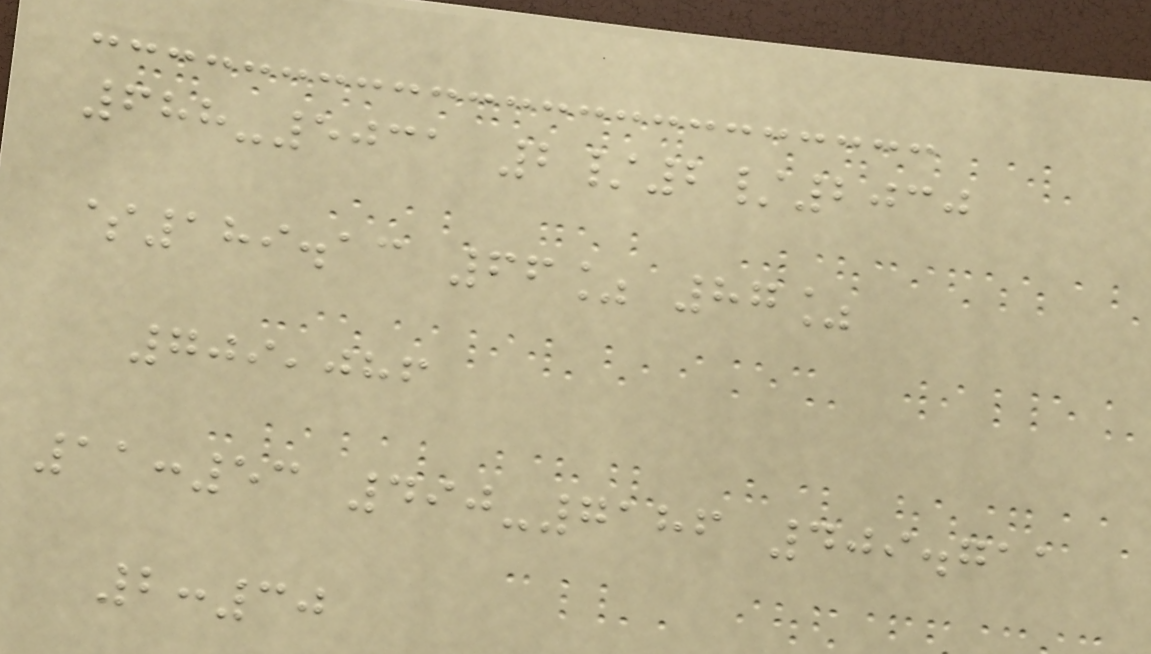688-5031 2/2/2030
$189.13 66% 87%
709,086
11:53 490-7186 409.711
2:30
